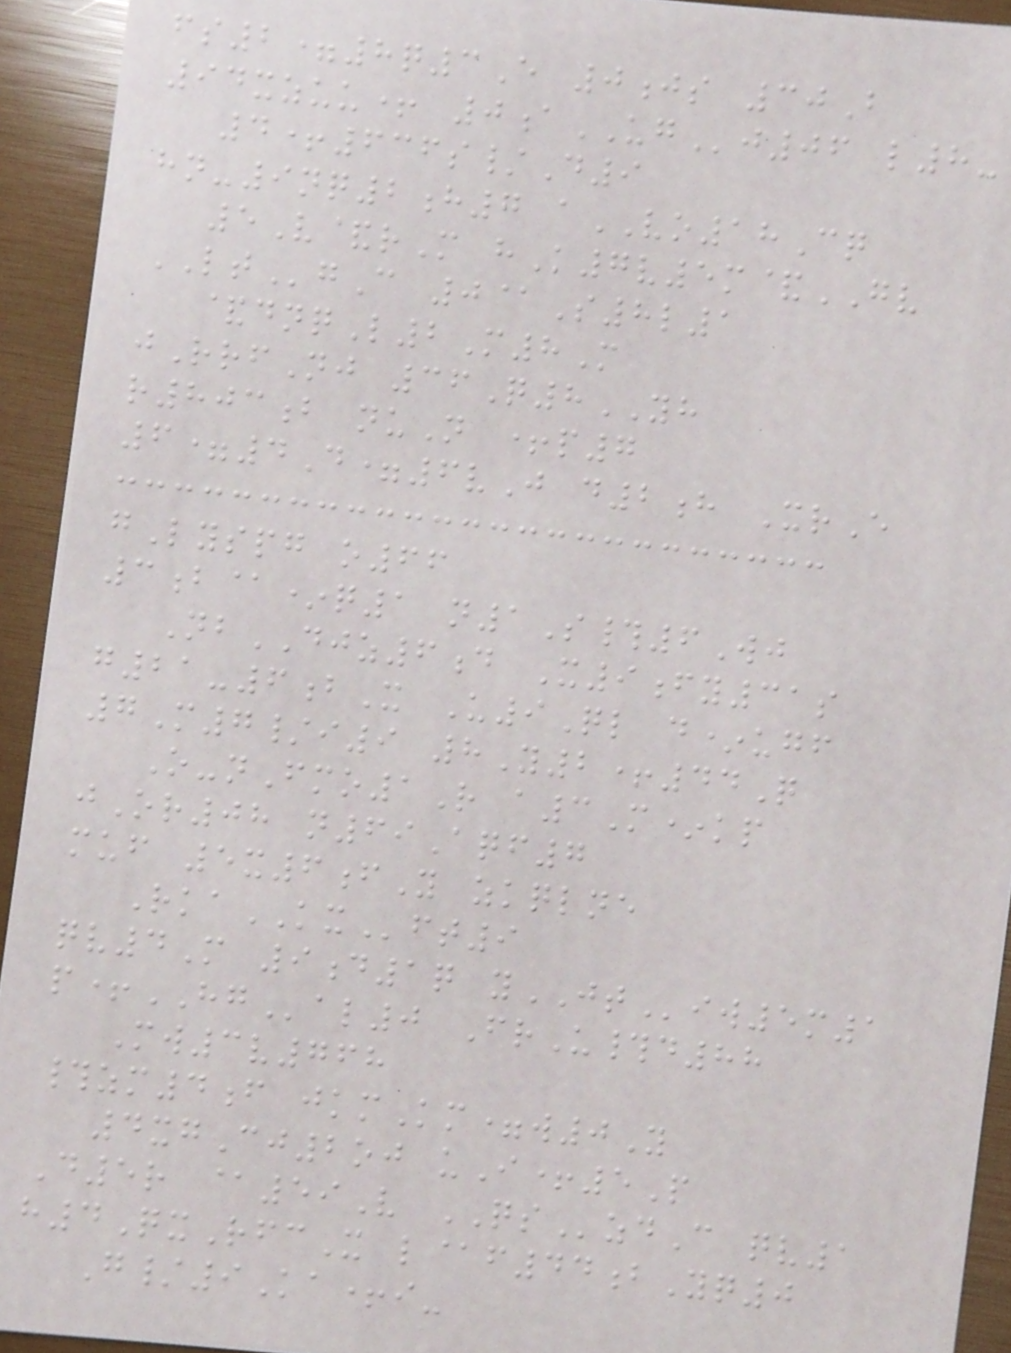fs2=8q3E 0js 30B
94xzuu+ 0aUGj06 l8-
4+636s/D9
hn-9nq2h7 aVO18Cq
5V&rM hK7v5m&GV
LTgC 0@S8l1
&dnqL2M8M
jRrfNj 36Q8YH
r803b nuN +p7
6=4D=6vJ d2h XrE
gLyspg o66
3b@*q1 n1S#6Wj
NbDJZ6d X9fy31s
g21-6bX U9Ql d*ugf
7M7/i9 8Y2+44Q
O-nFmo1R a3M*kp
jOr08 n69Aqf7
muf 5x6fY zkqlne
RkaKXft9
qv4M 9d1q yJTiw5m1
p+HGal0 FrU#d88
Mw3v768
#zm4f jkmKm=w0Y
4xgCj2oj uI+5P
D5r @59V QSzdC qv1
h4QxRfcX l@f44bYq0
G/9Ka+i-
